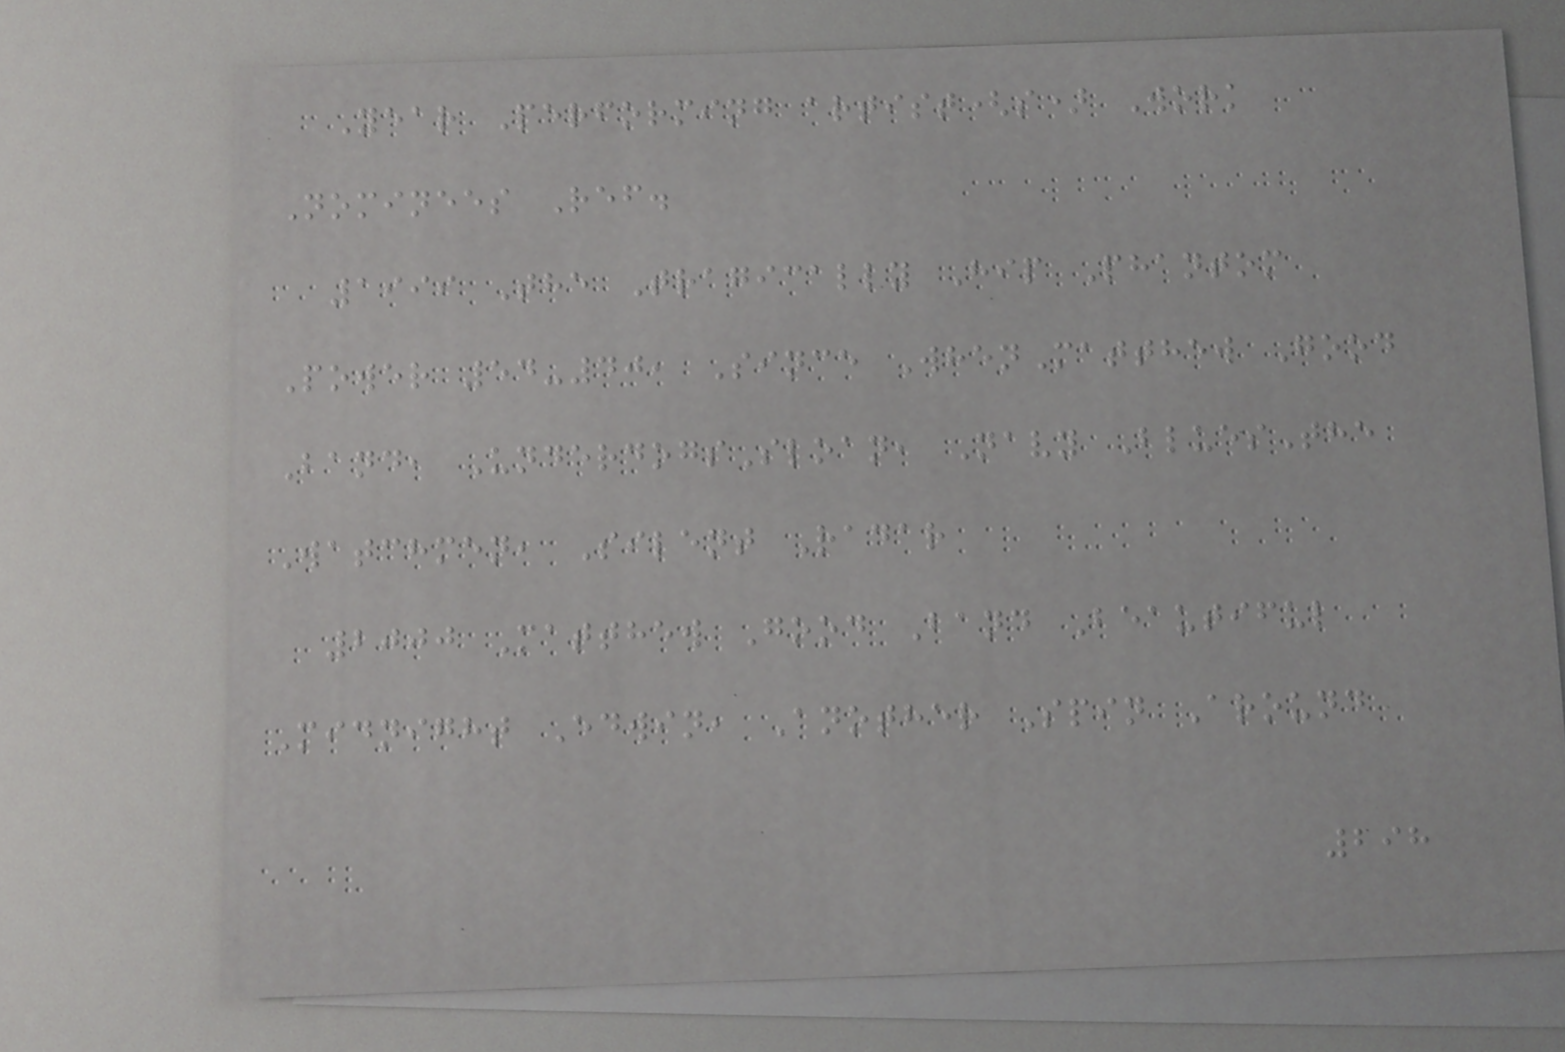Year Performing artist(s) Work
Nominees Ref.
1999 The Tragically Hip Phantom
Power 54-40, Since WhenMatthew Good
Band, UnderdogsSloan, Navy BluesThe
Watchmen, Silent Radar
2000 Matthew Good Band Beautiful
Midnight Edwin, Another Spin Around
298
